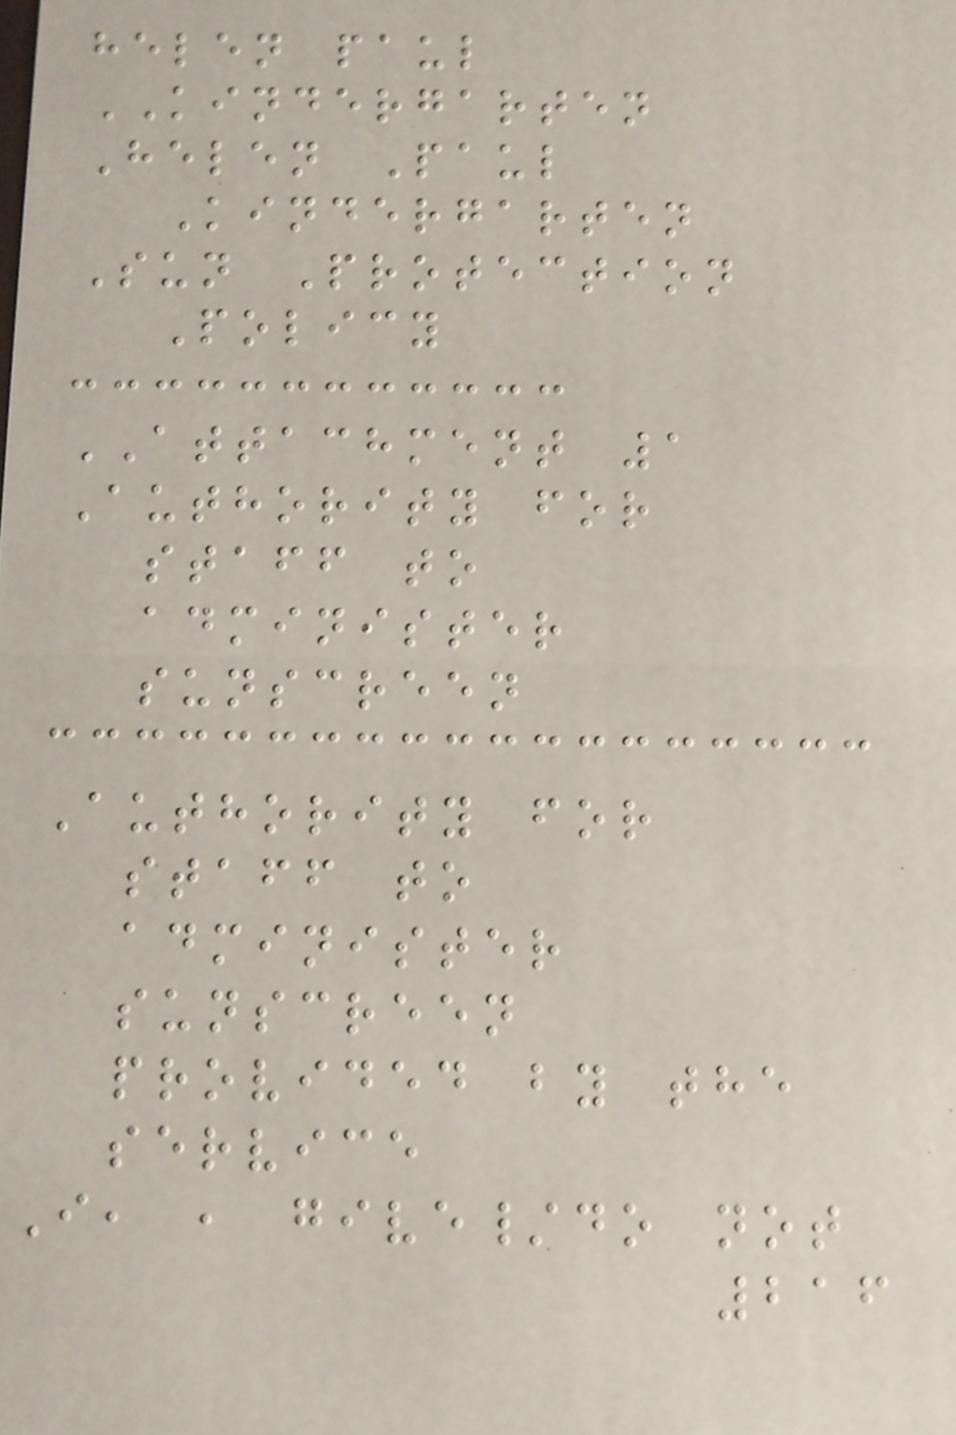helen paul
KINDERGARTEN
Helen Paul
Kindergarten
Sun Protection
Policy
ATTACHMENT 1
Authority for
staff to
administer
sunscreen
Authority for
staff to
administer
sunscreen
provided by the
service
I, , give/do not
216
